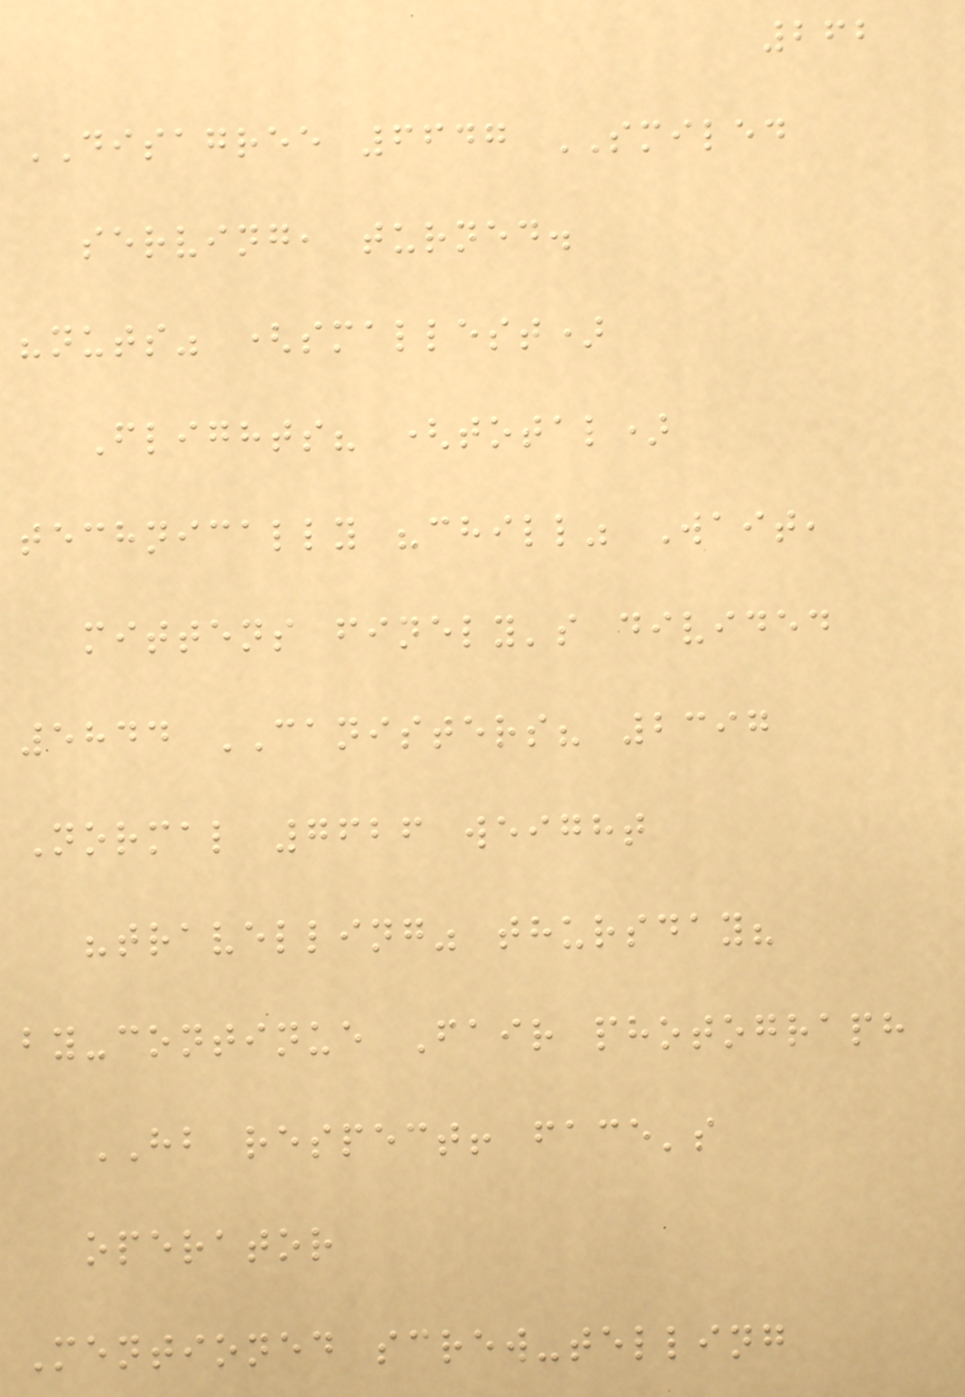262
DISAGREE 6647 SMILED
serving, turned.
"nuts" (smallest)
Flights? (total)
technically "chill" Wait,
mittens finely's divided
5844 CANISTERS? 2397
Normal 7626 weight
"travelling" thursday?
by-continue Fair photograph
HB respect! face's
operator
Mentioned screw-telling
